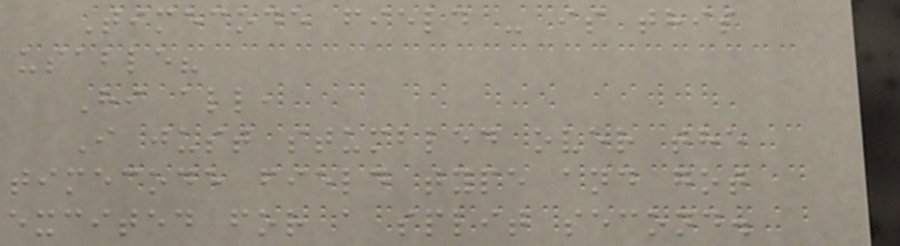Timecode field - is this
usable?
Hi all,
I just stumbled over the
timecode field type and got
excited for a split second.
